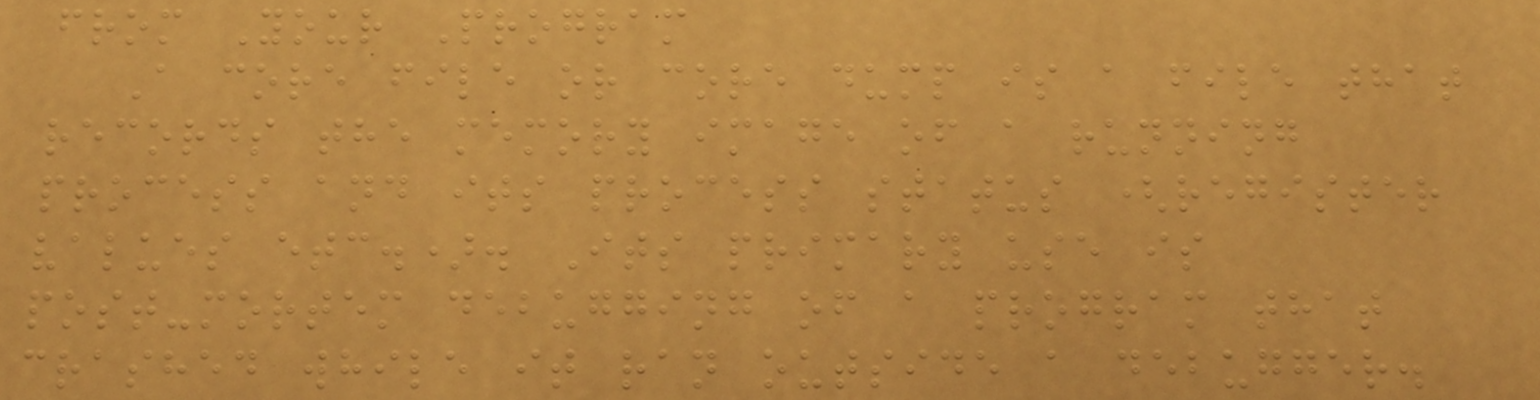from Your Program
A core file or core dump is a file that
records the memory image of a running
process and its process status (register
values etc.). Its primary use is
post-mortem debugging of a program that
crashed while it ran outside a debugger.
